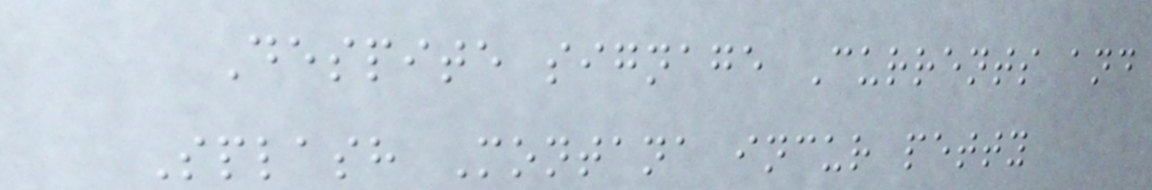Despite signage Currents and
Splash Montana incur petty
